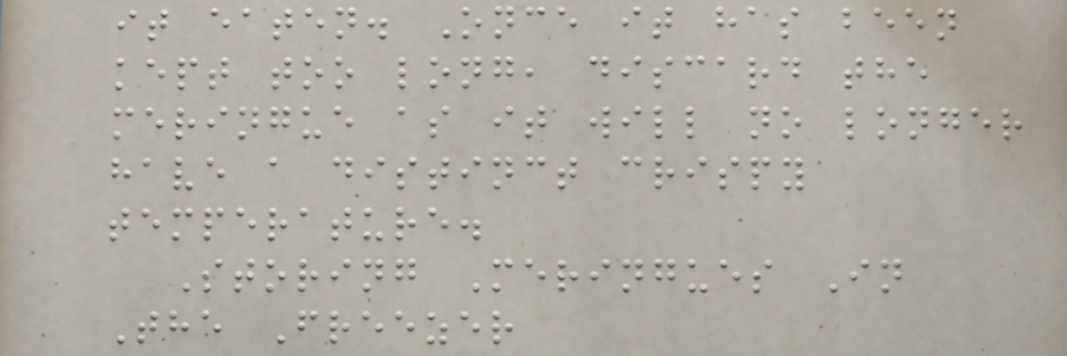it eaten. Once it has been
kept too long, discard the
meringue as it will no longer
have a distinct crispy
temperature.
Storing Meringues In
The Freezer
